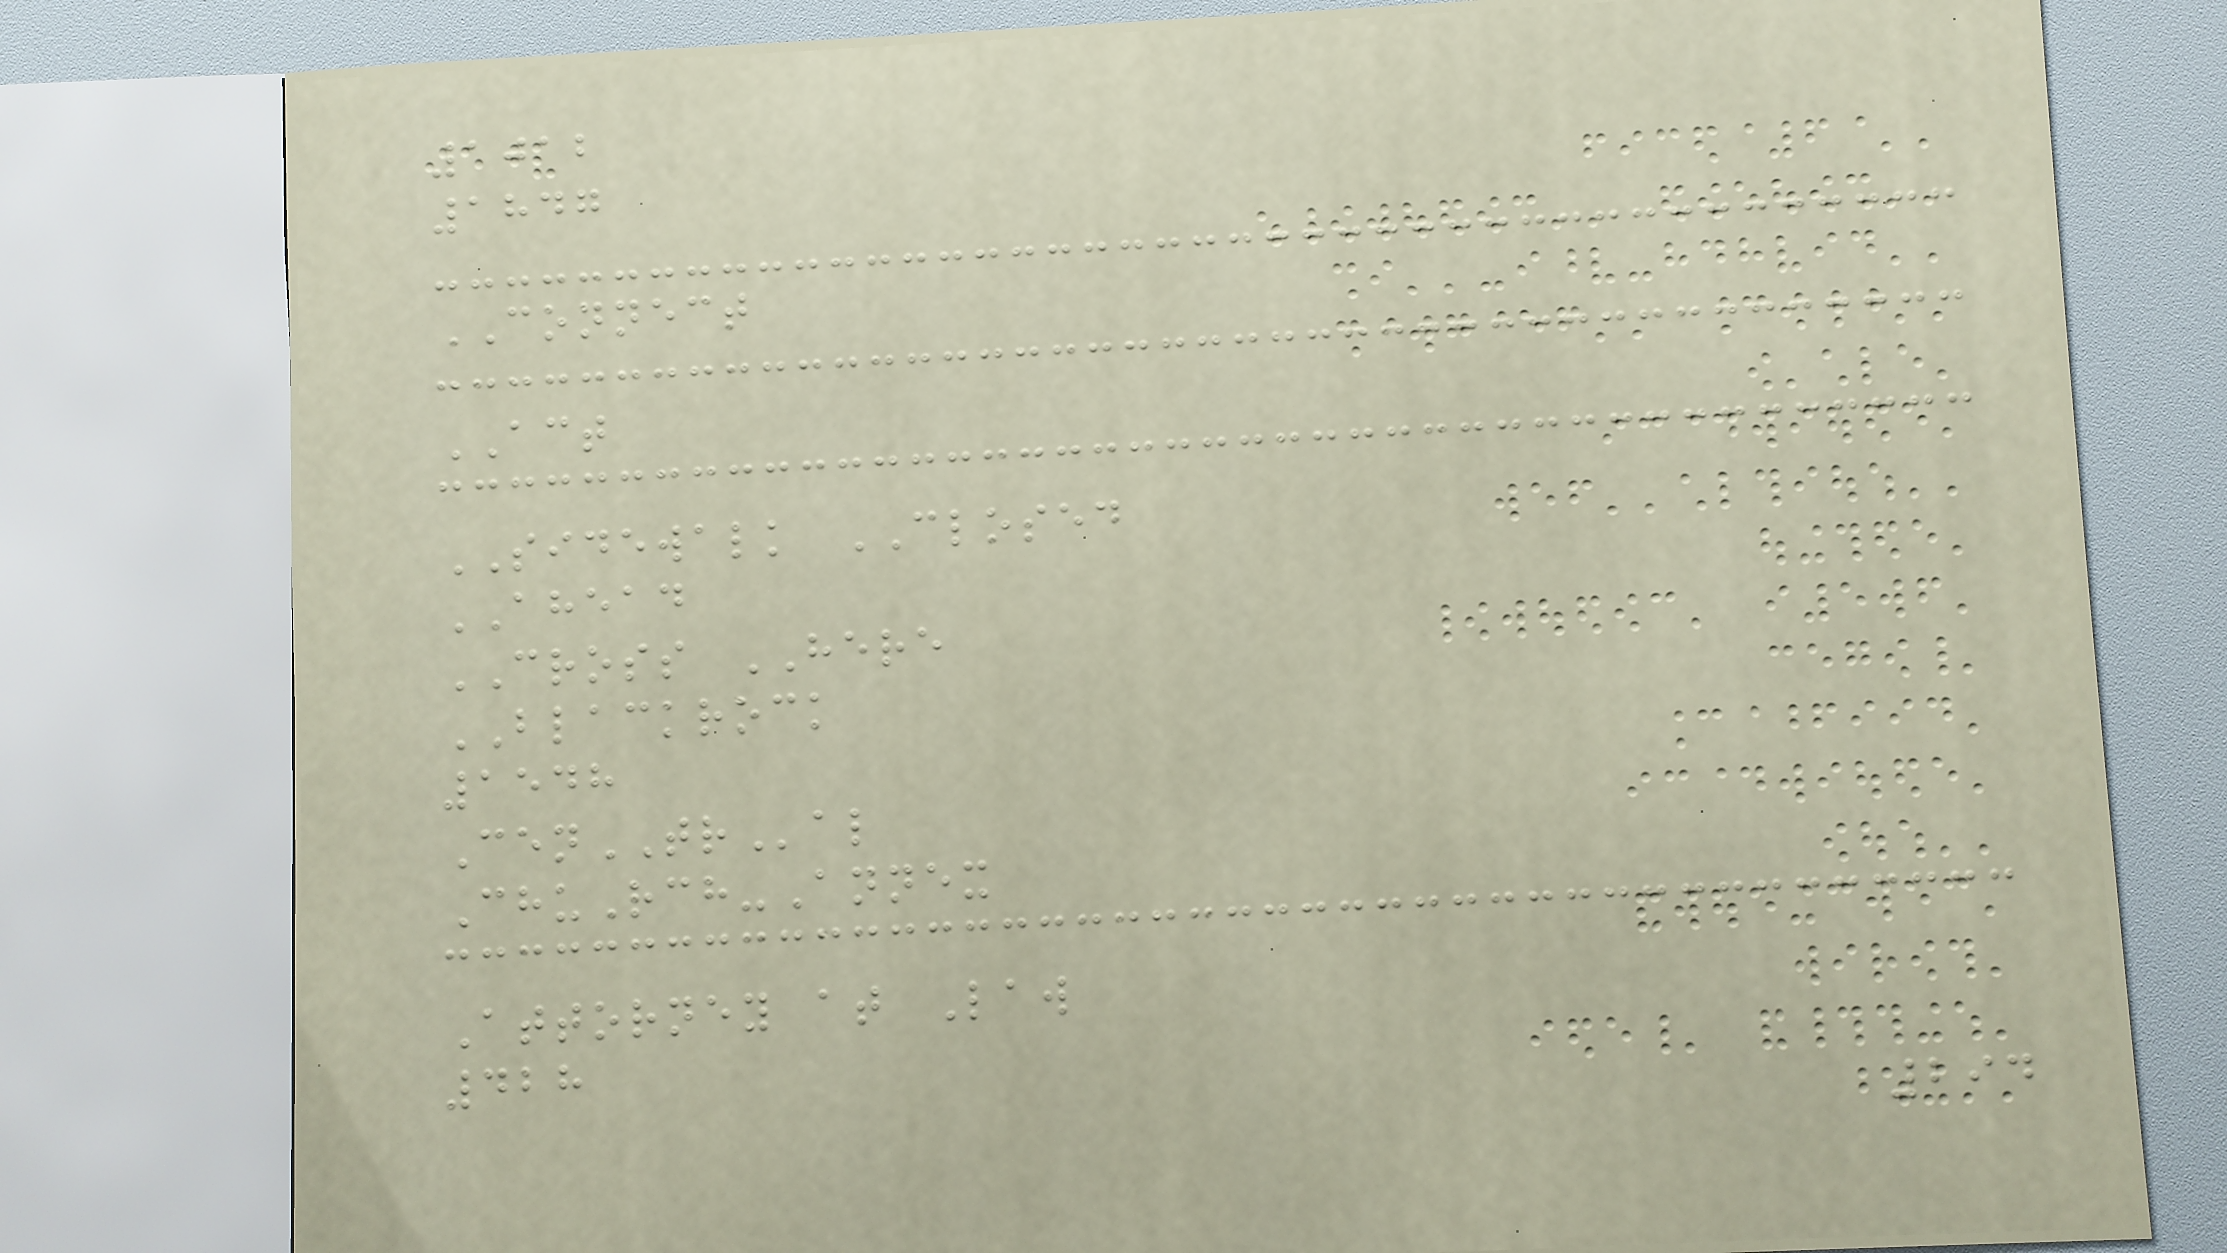1012
1847
CONNECT
ACT
SIDEWALK CLOSED
AHEAD
CROSS HERE
BLACKROCK
1548
CenTRal
ChuRch-Annex
Attorney at Law
428
294
